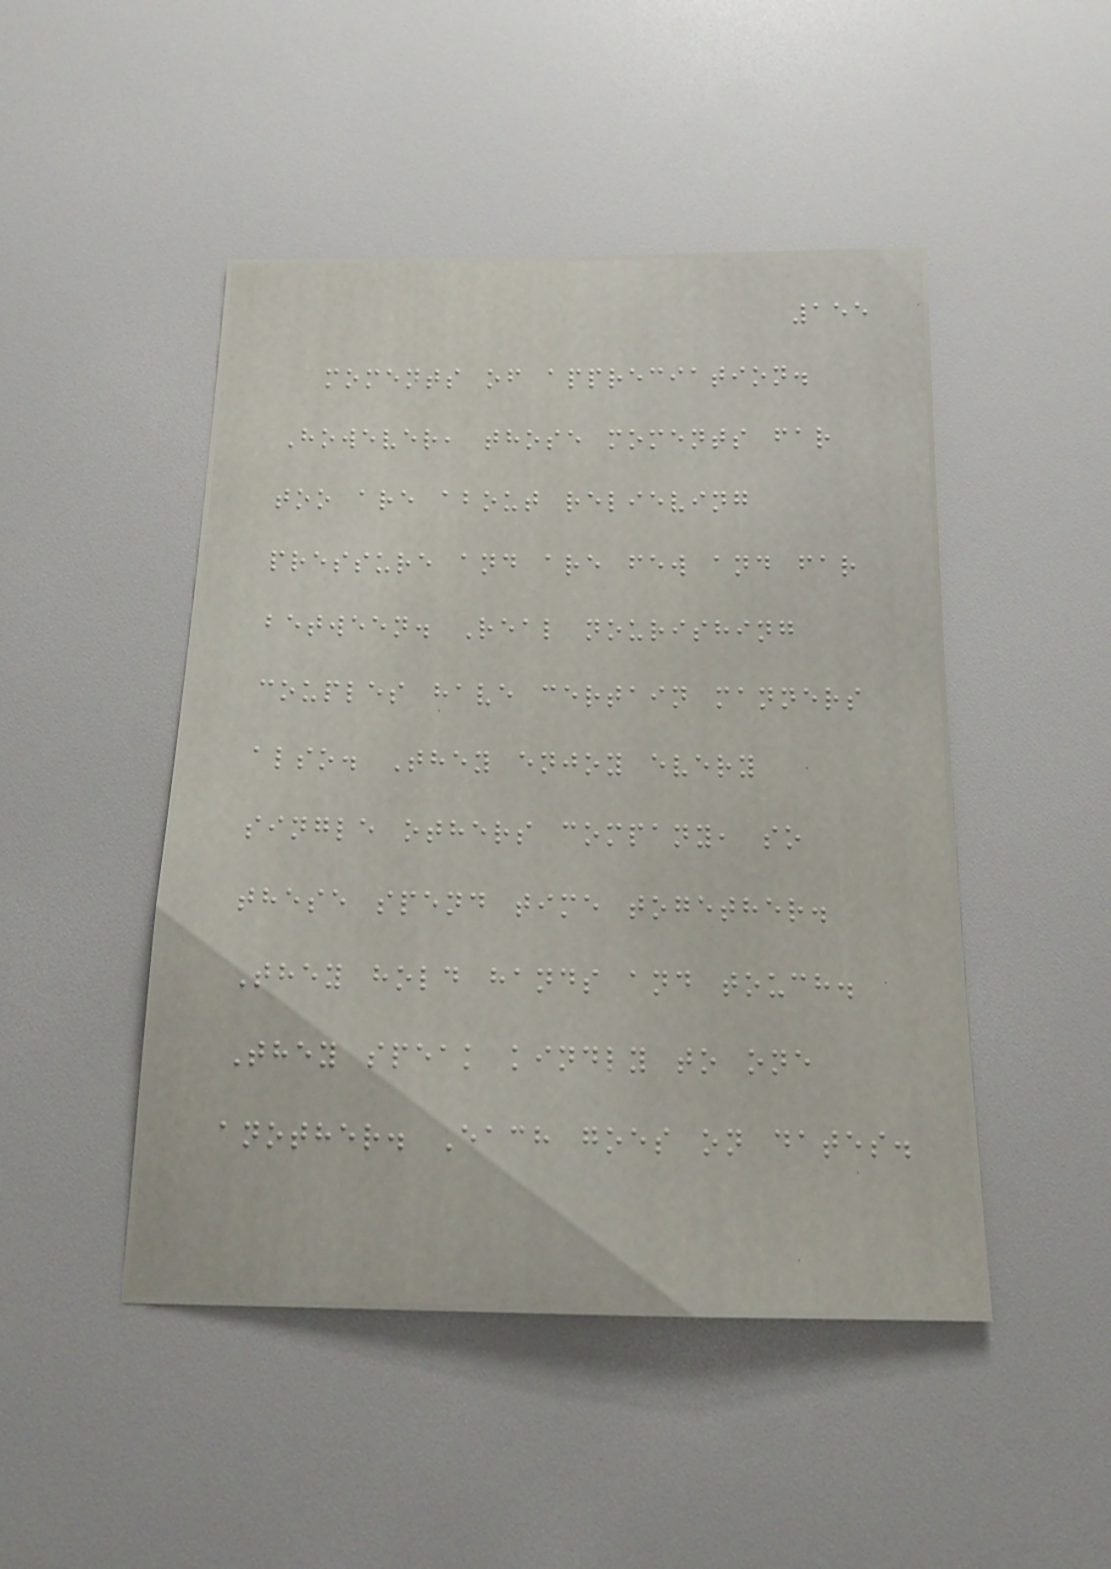155
moments of appreciation.
However, those moments far
too are about relieving
pressure and are few and far
between. Real nourishing
couples have certain manners
also. They enjoy every
single others company, so
these spend time together.
They hold hands and touch.
They speak kindly to one
another. Each goes on dates.
